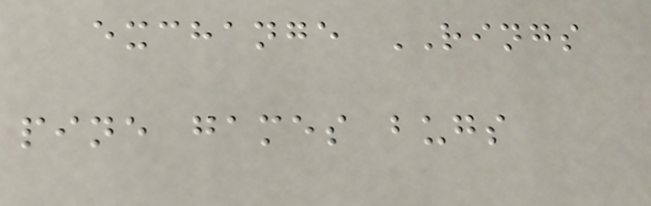exchange RINGS
pine games bugs
